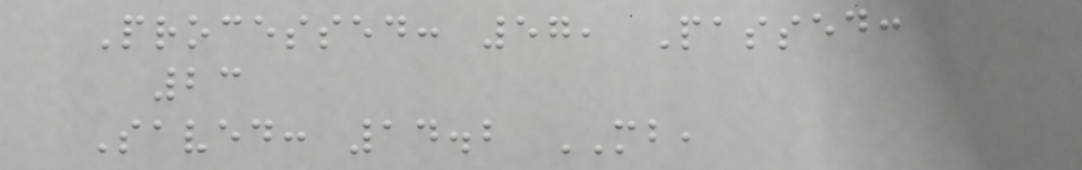Processed: 57, Passed:
23
Saved: 14.2 MB,
